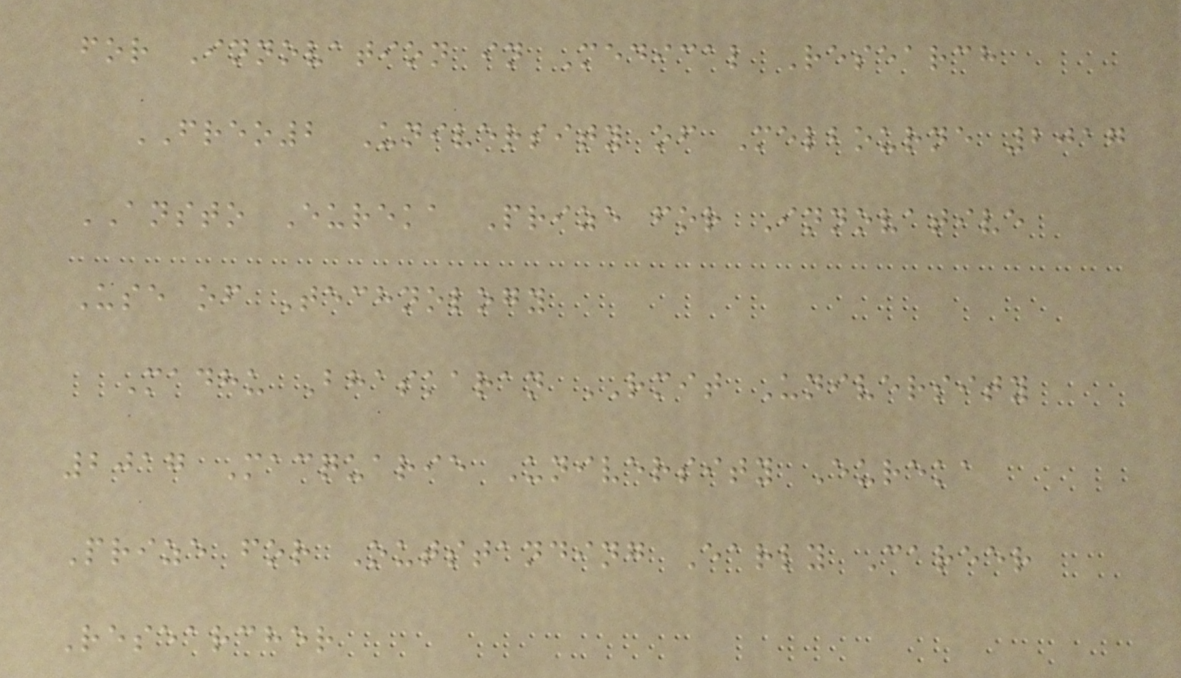for Innovation in Medical Research
FREO2 University of Melbourne 2017
ANSTO Eureka Prize for Innovative
Use of Technology
Madhu Bhaskaran RMIT University
2017 Macquarie University Eureka
Prize for Outstanding Early Career
Researcher
